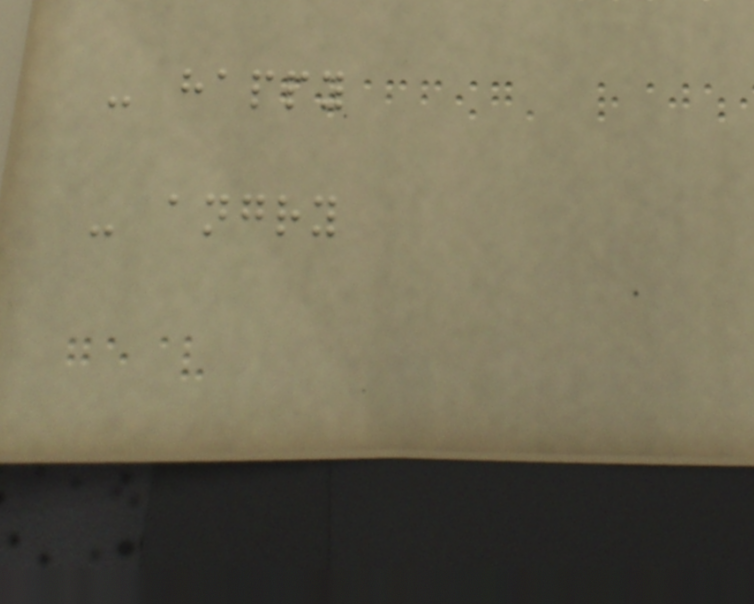- happy
- angry
